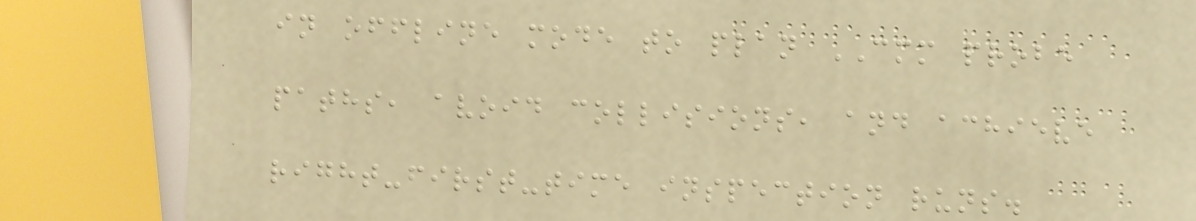in offline mode to plan CMM probe
paths, avoid collisions, and achieve
right-first-time inspection runs.
